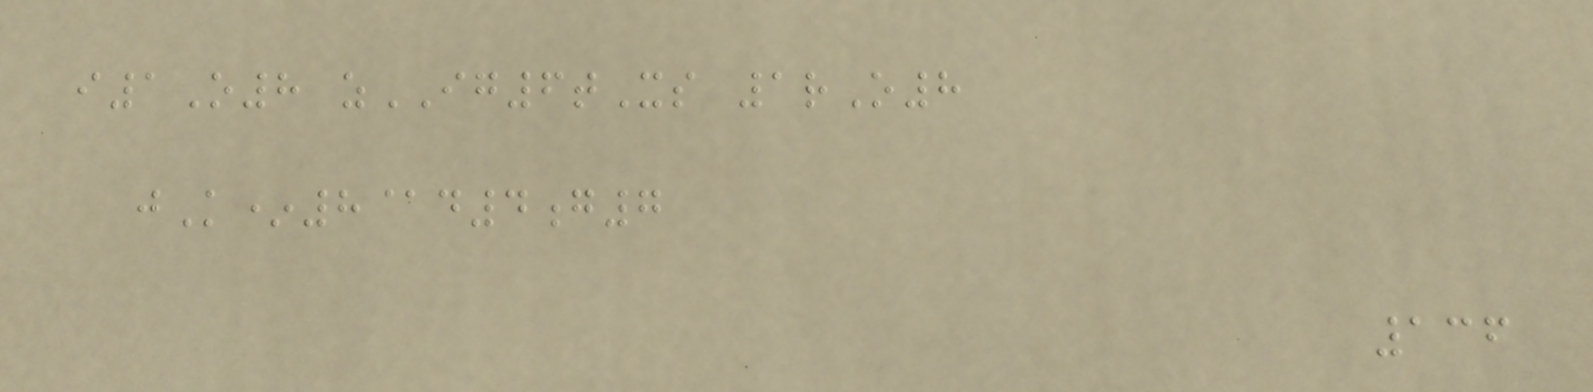i1O8 zIG6tXs 1rO8
jK*8@d4g7
136
